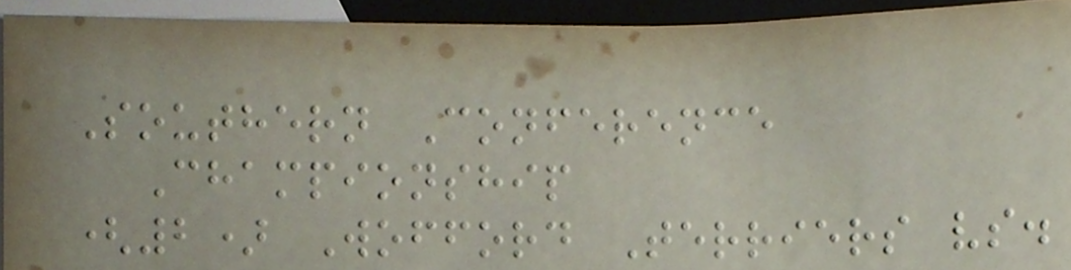Southern Conference
Championship
(2) Wofford Terriers vs.
